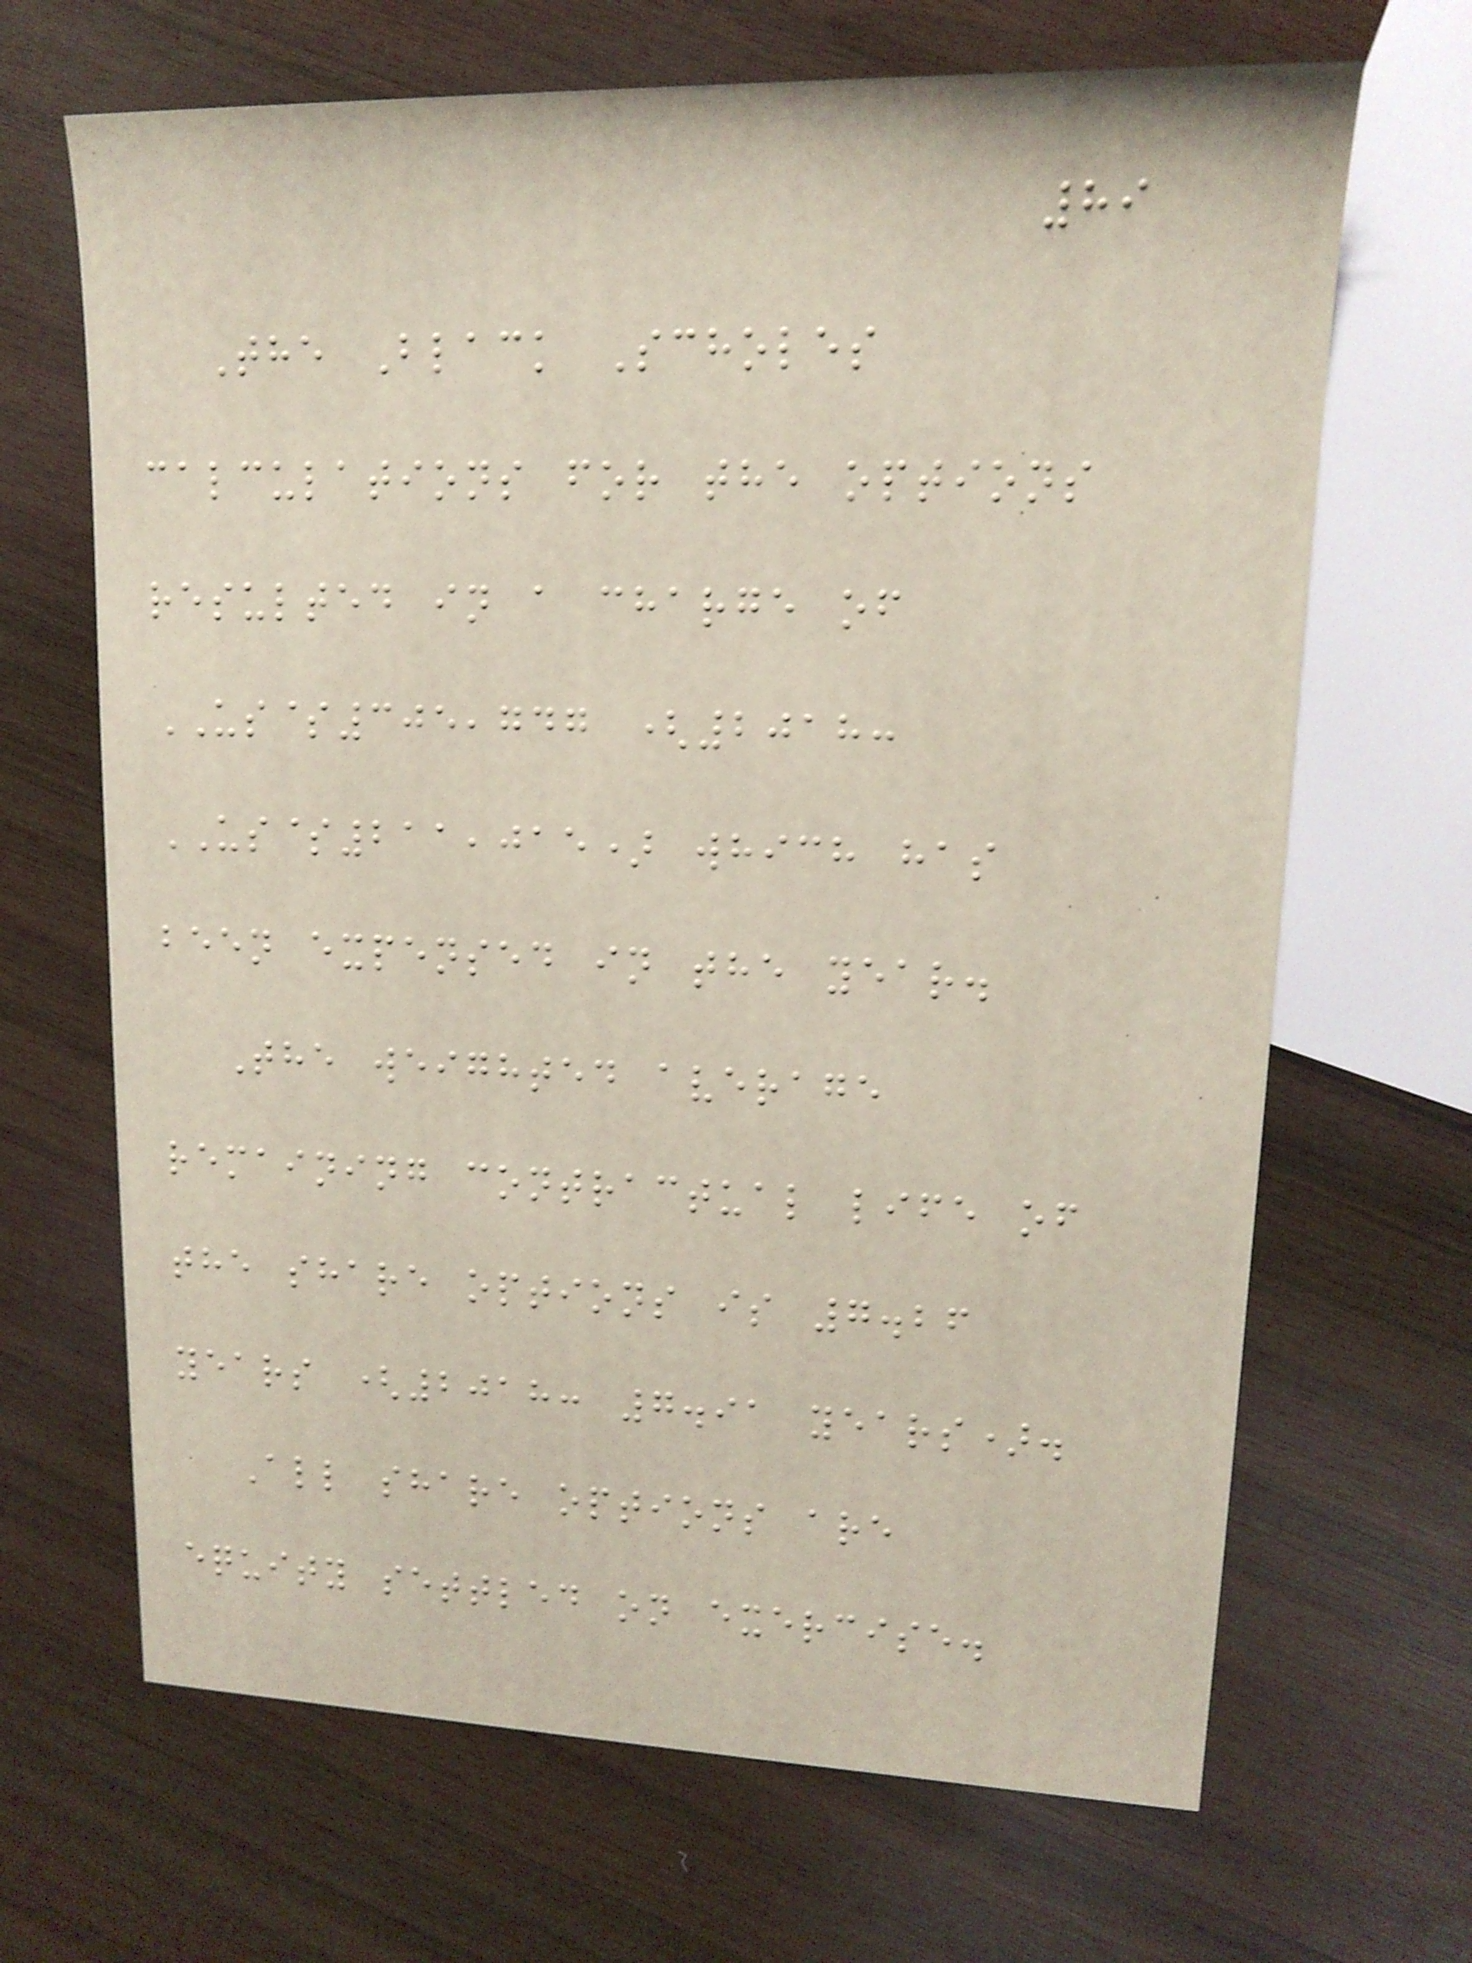89
The Black Scholes
calculations for the options
resulted in a charge of
US$305,747 (2018:
US$211,015) which has
been expensed in the year.
The weighted average
remaining contractual life of
the share options is 7.26
years (2018: 7.91 years).
All share options are
equity settled on exercise.
